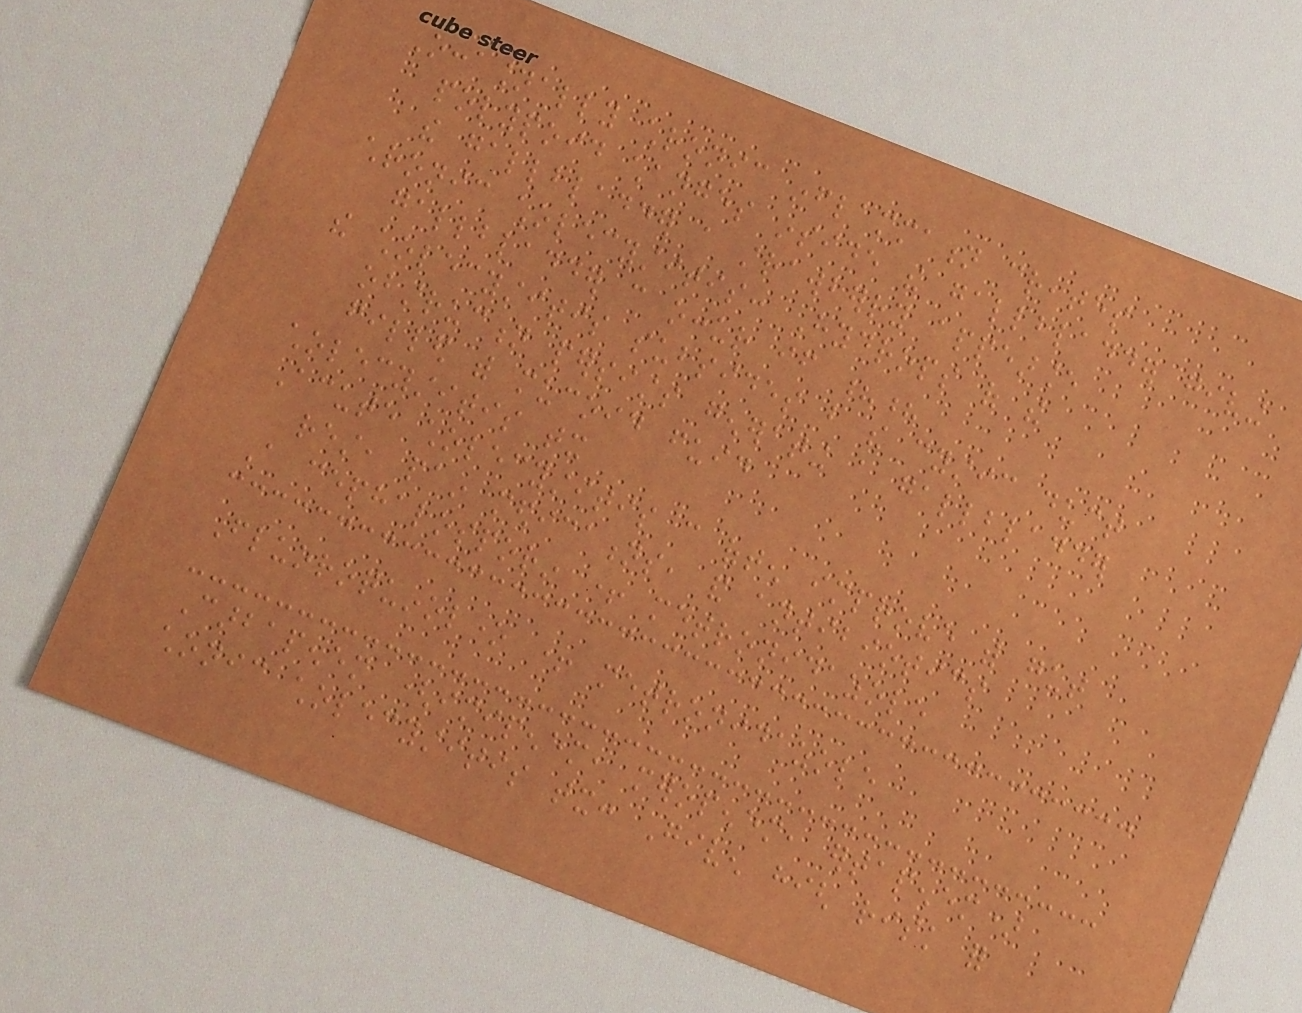Occasionally chronic inflammation creates
polypoid changes inside the gallbladder giving
the gallbladder a strawberry appearance
chronic cholecystitis: Hydrops of the
gallbladder can occur if ??
the cholecystitis subsides but the cystic duct
obstruction persists generating a gallbladder
filled with mucoid fuid
cholecystitis tx
Acute cholecystitis can often improve with gut
rest, pain medications, and antibiotics
A cephalosporin + metronidazole
Fluoroquinolone + metronidazole
Carbapenem (imipenem, meropenem, ertapenem)
chonic cholecystitis tx: Given high risk for
